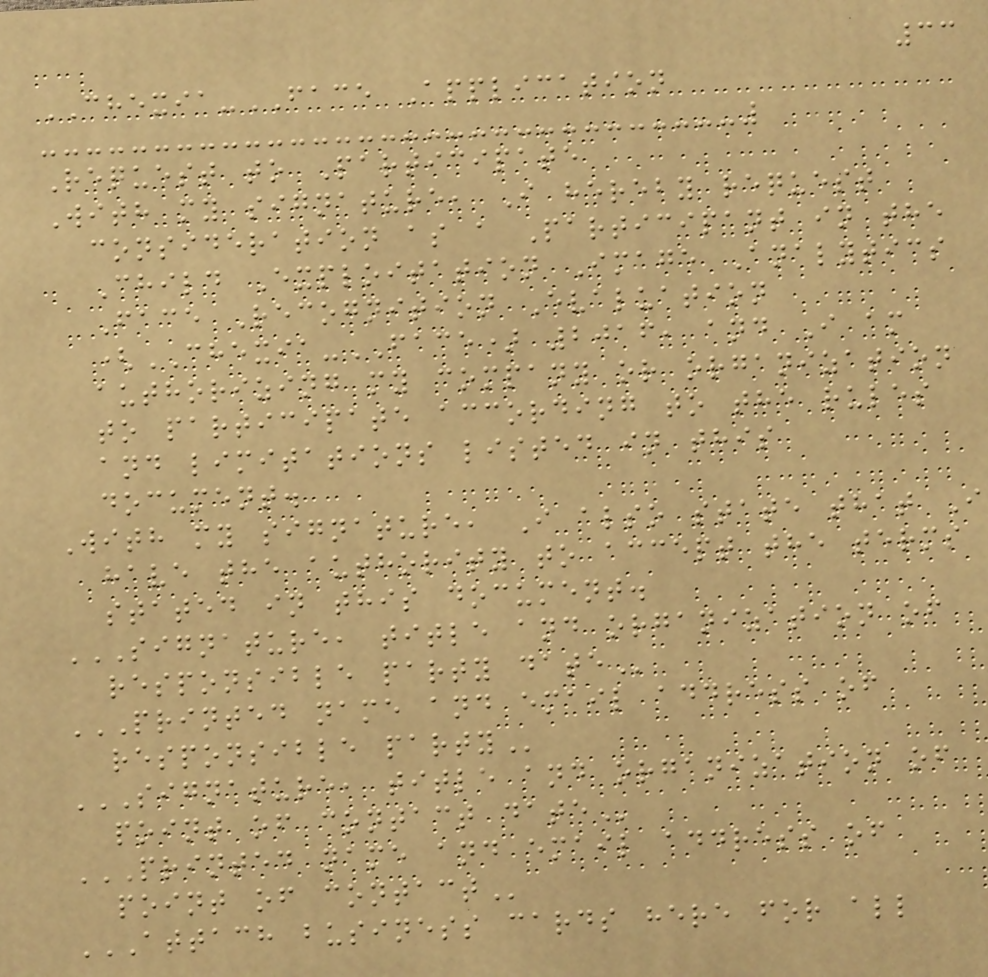33
CHEXIA-FACE Application
Request to Participate
With my signature, I hereby request
consideration as a Participant in the
Child Exploitation Image Analytics
Face Recognition Evaluation
(CHEXIA-FACE) 2016, and I am
authorizing my company or organization
to participate according to the rules
and limitations listed in this
document.
With my signature, I also state that I
have the authority to accept the terms
stated in this document.
SIGNATURE, TITLE AND ORGANIZATION OF
RESPONSIBLE PARTY DATE
PRINTED NAME AND EMAIL ADDRESS OF
RESPONSIBLE PARTY
SIGNATURE, TITLE AND ORGANIZATION OF
POINT OF CONTACT DATE
PRINTED NAME AND EMAIL ADDRESS OF
POINT OF CONTACT
ATTACH BUSINESS CARDS HERE FOR ALL
